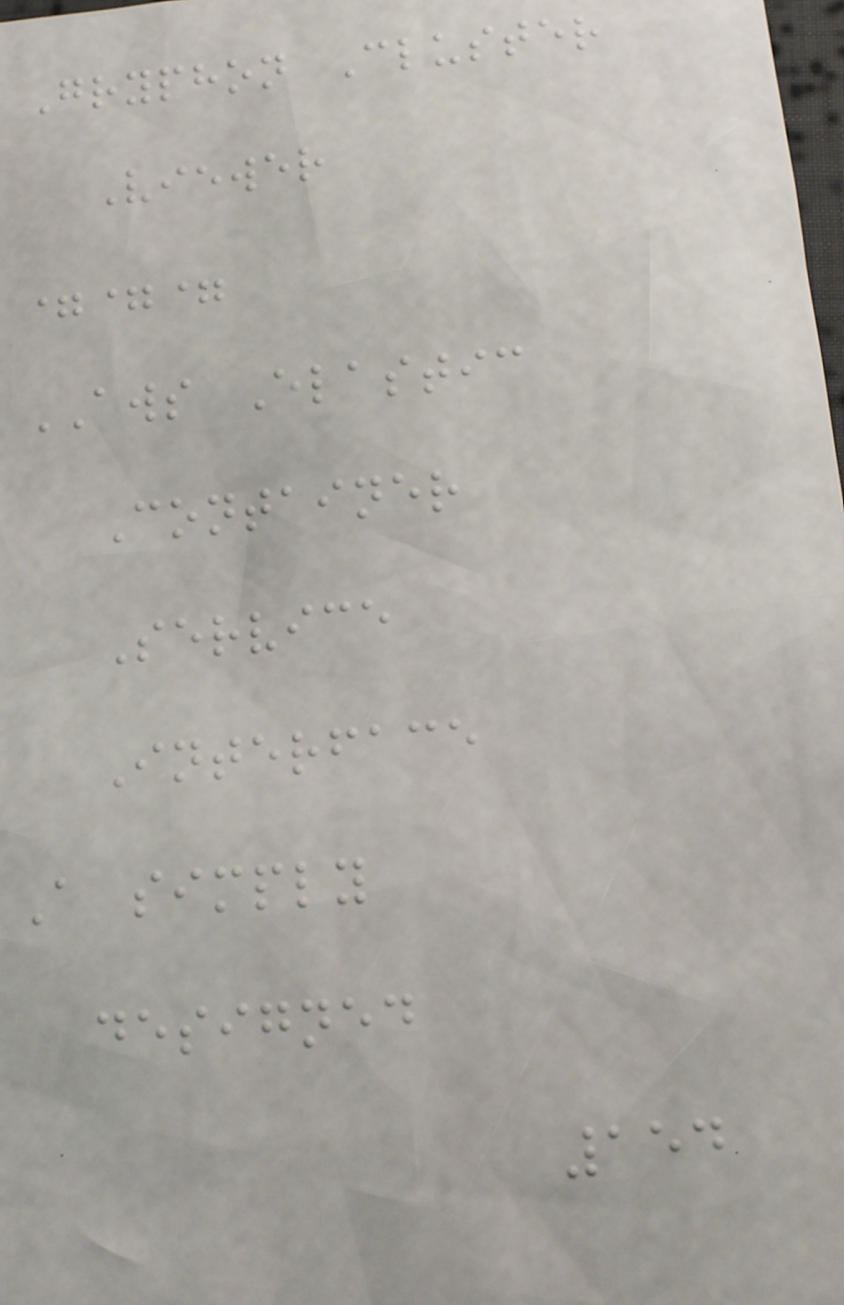Gryphon Cluster
Viewer
===
AWS Elastic
Container
Service
Interface
A simply
designed
154
